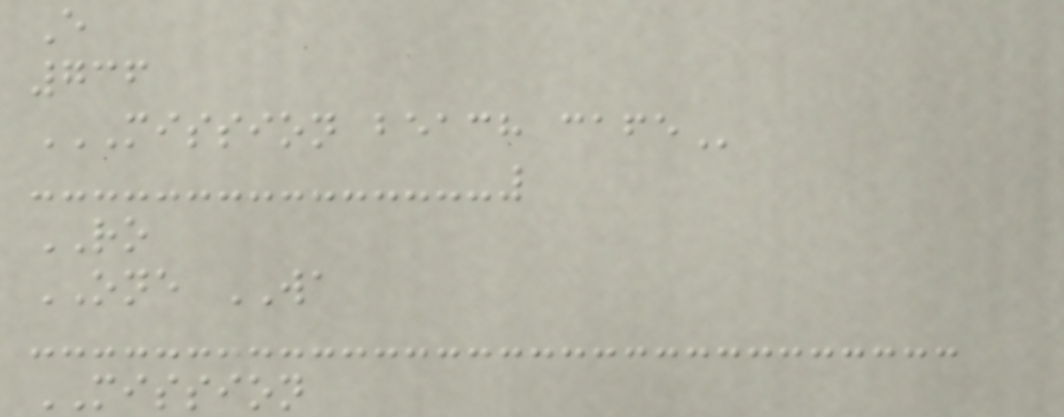E
736
MISSION BEACH CAFE
RO
ONE WA
MISSION
